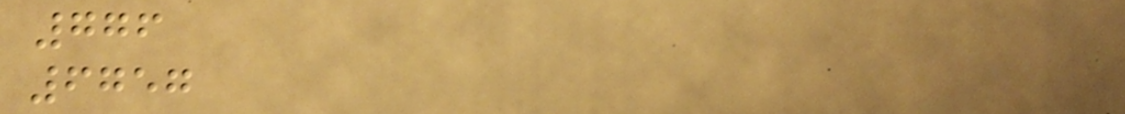776
6757
